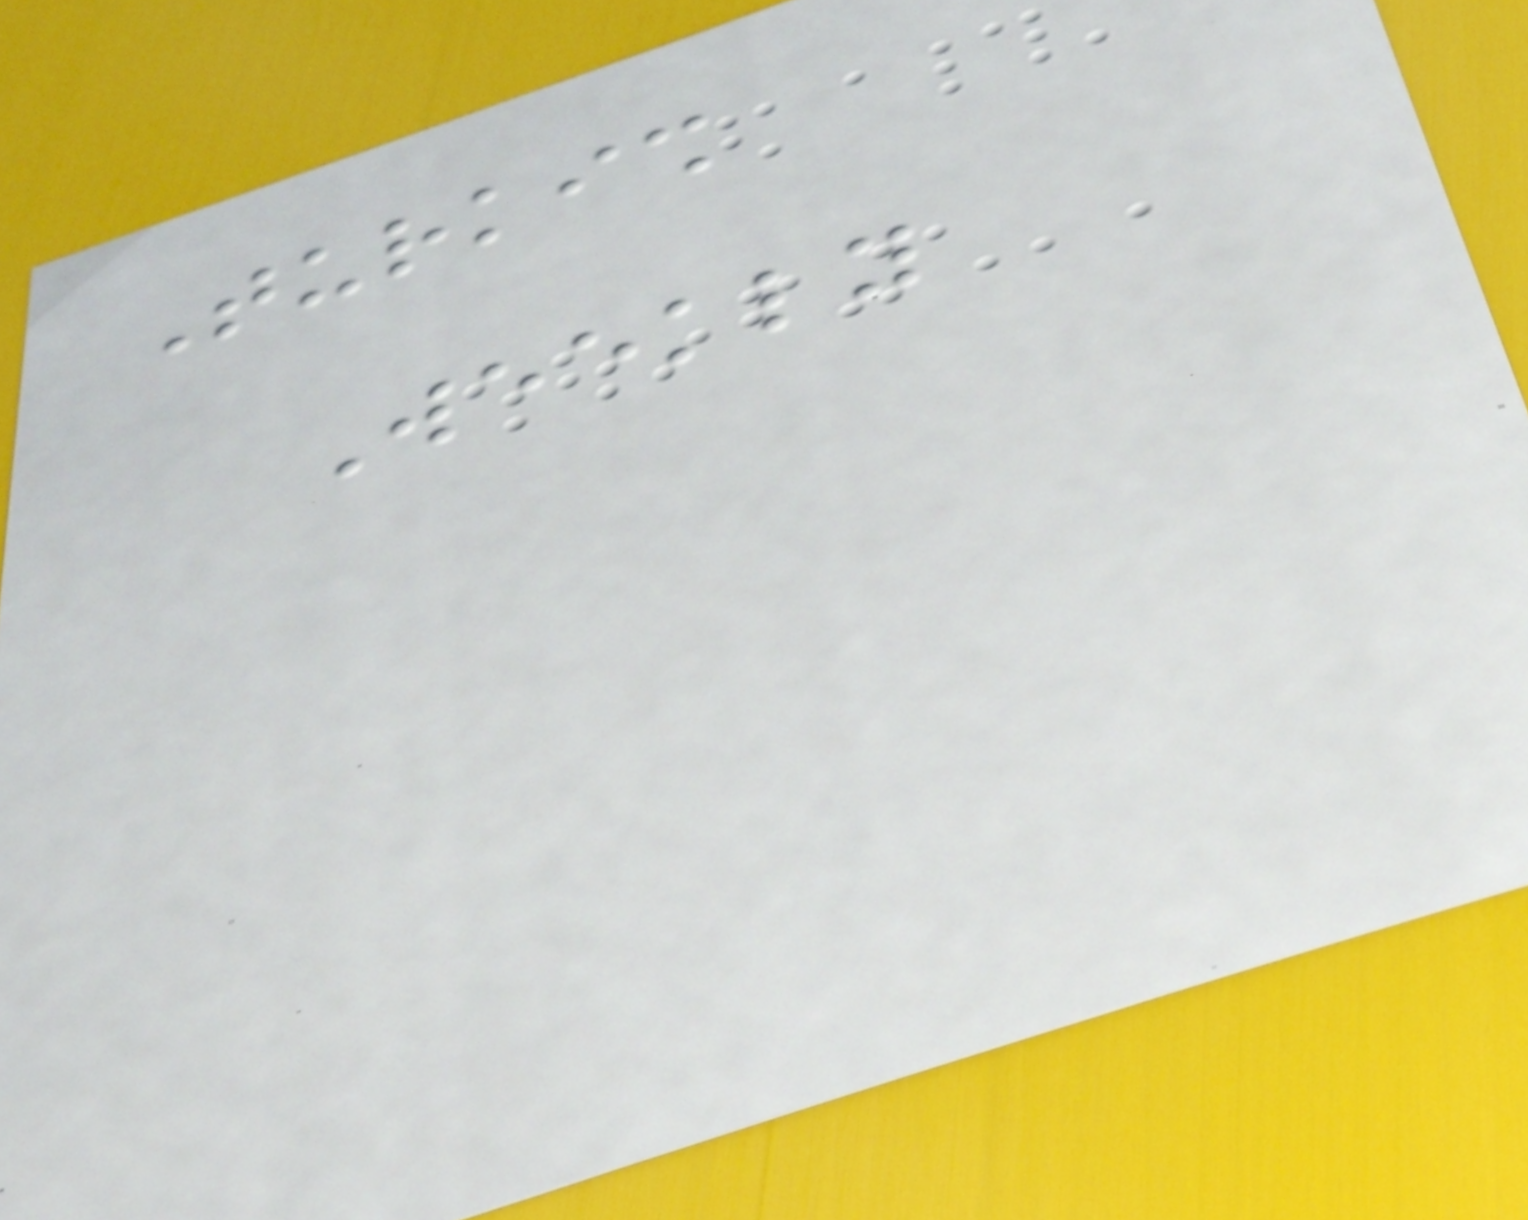Turkish
Weekly
